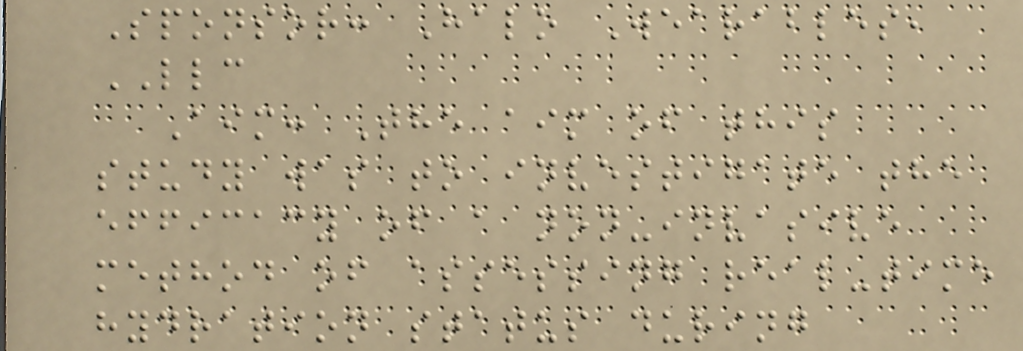Sponsor: Halo Wearables,
LLC
Aim: The aim of this
study was to investigate the
efficacy of a non-invasive
method of assessing real-time
hydration status during
